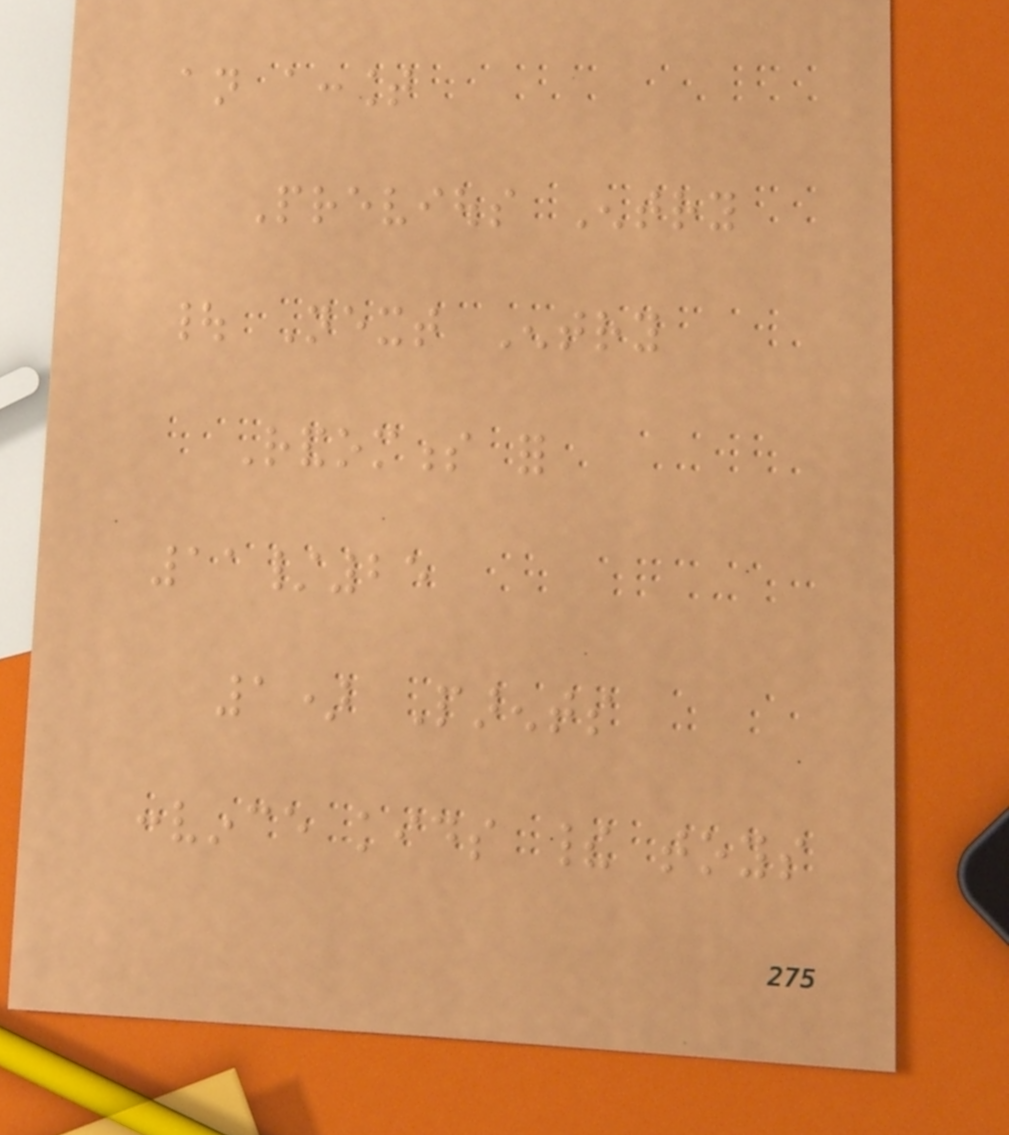an account
Previous Entry
| Next Entry
Randomness for
11/25
1) Parents
convince kids their toys
